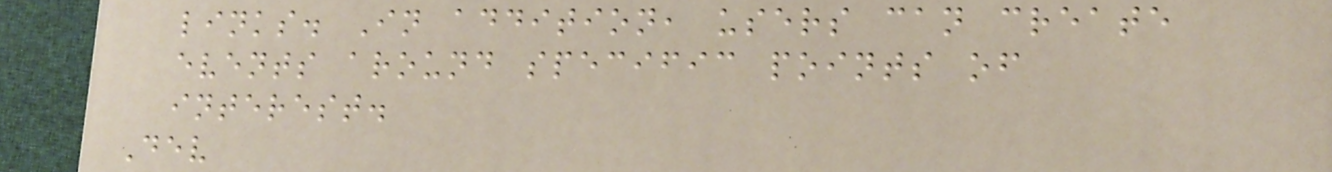links. In addition, users can create
events around specific points of
interest.
Dev
